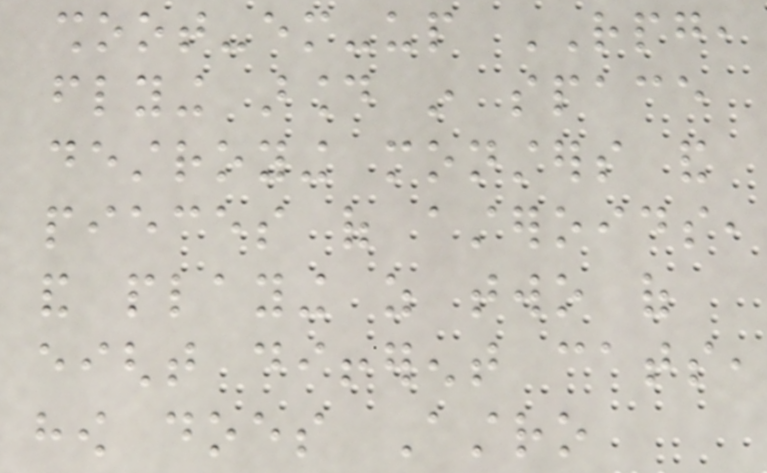shoot-em-up RPG,
flying around in space
destroying monsters and
pieces of asteroids,
and playing as two of
eight different cats,
how does Astro
